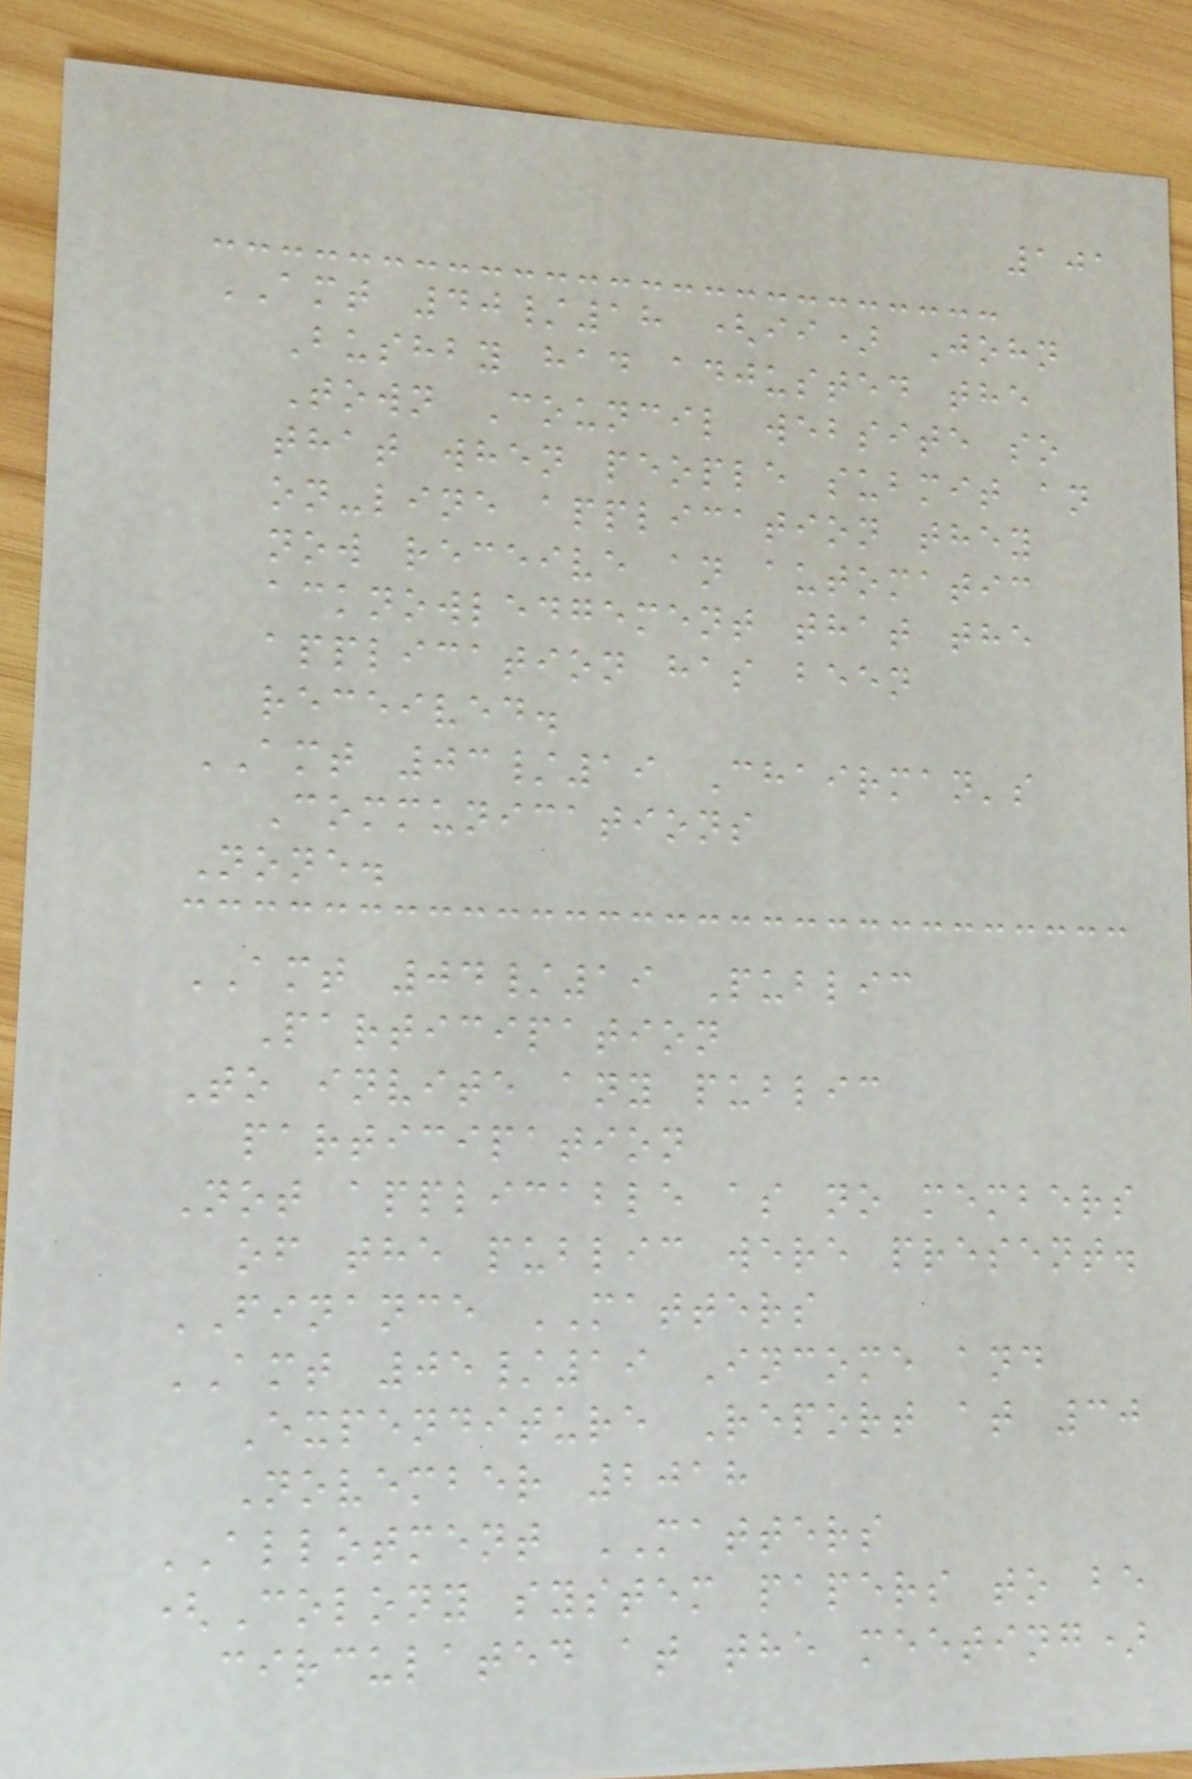101
AMT 40/18 (ii) John
Bushby had adjusted the
Town Council website so
that when people submit an
on-line application they
now receive an automatic
acknowledgement that the
application has been
received.
AMT 03/19 Chairman's
Communications
None.
AMT 04/19 Public
Participation
To invite any public
participation
Not applicable as no members
of the public were present.
FINANCE MATTERS
AMT 05/19 Income and
Expenditure Report at 30
November 2018
ALLOTMENT MATTERS
(Colony system papers to be
circulated at the meeting)
